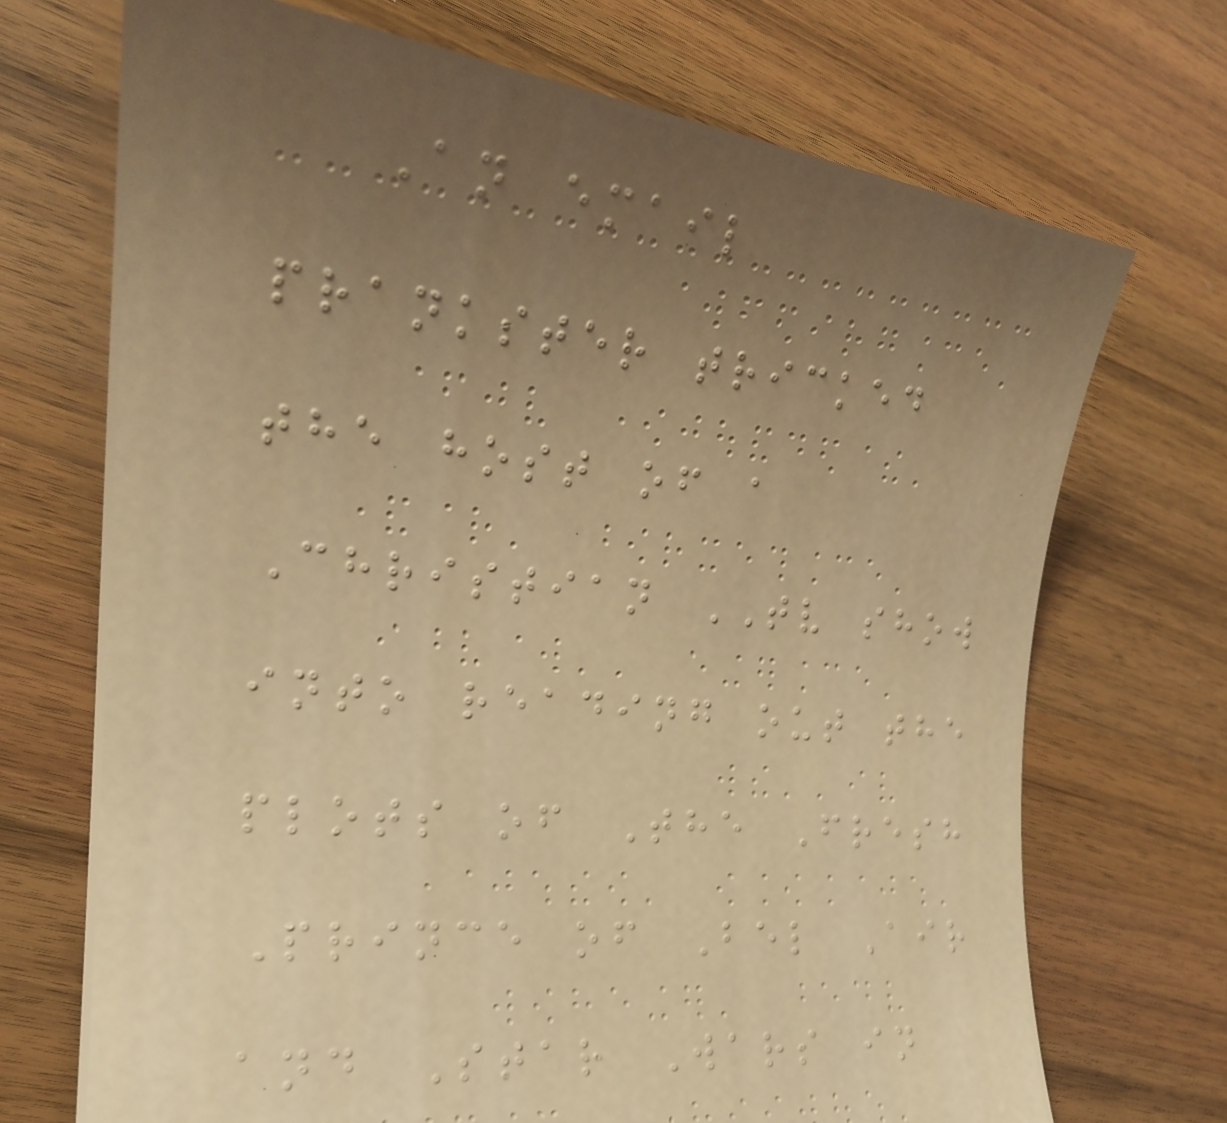An email
prankster tricked
the host of a
Christian TV show
into reading out the
plots of The Fresh
Prince of Bel Air
and Star Wars in
